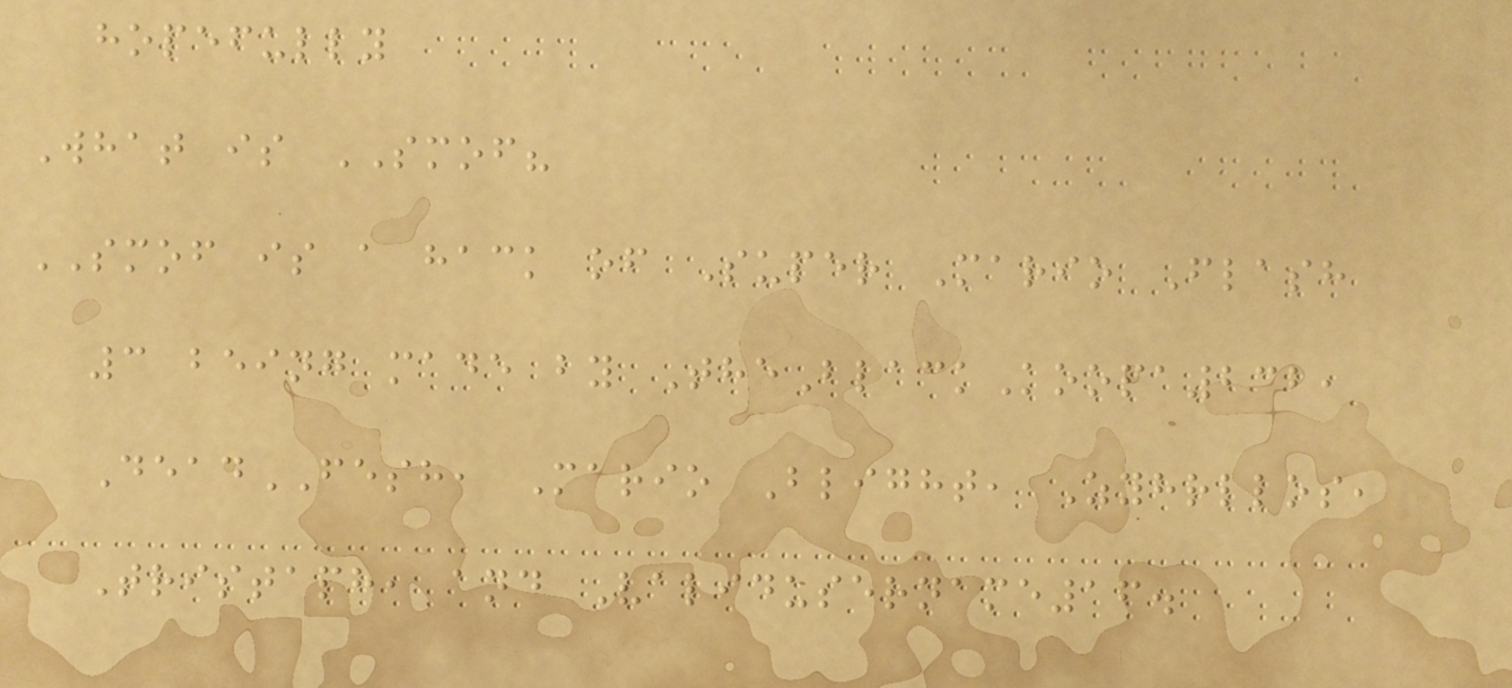hopefully
What is SMOF?
SMOF is a hack of Super Mario Flash
3 being made by TheBlackKoopa232,
DeadFESH, Mario Blight, Zyhrllos,
Tristaph, and Validusername16.
